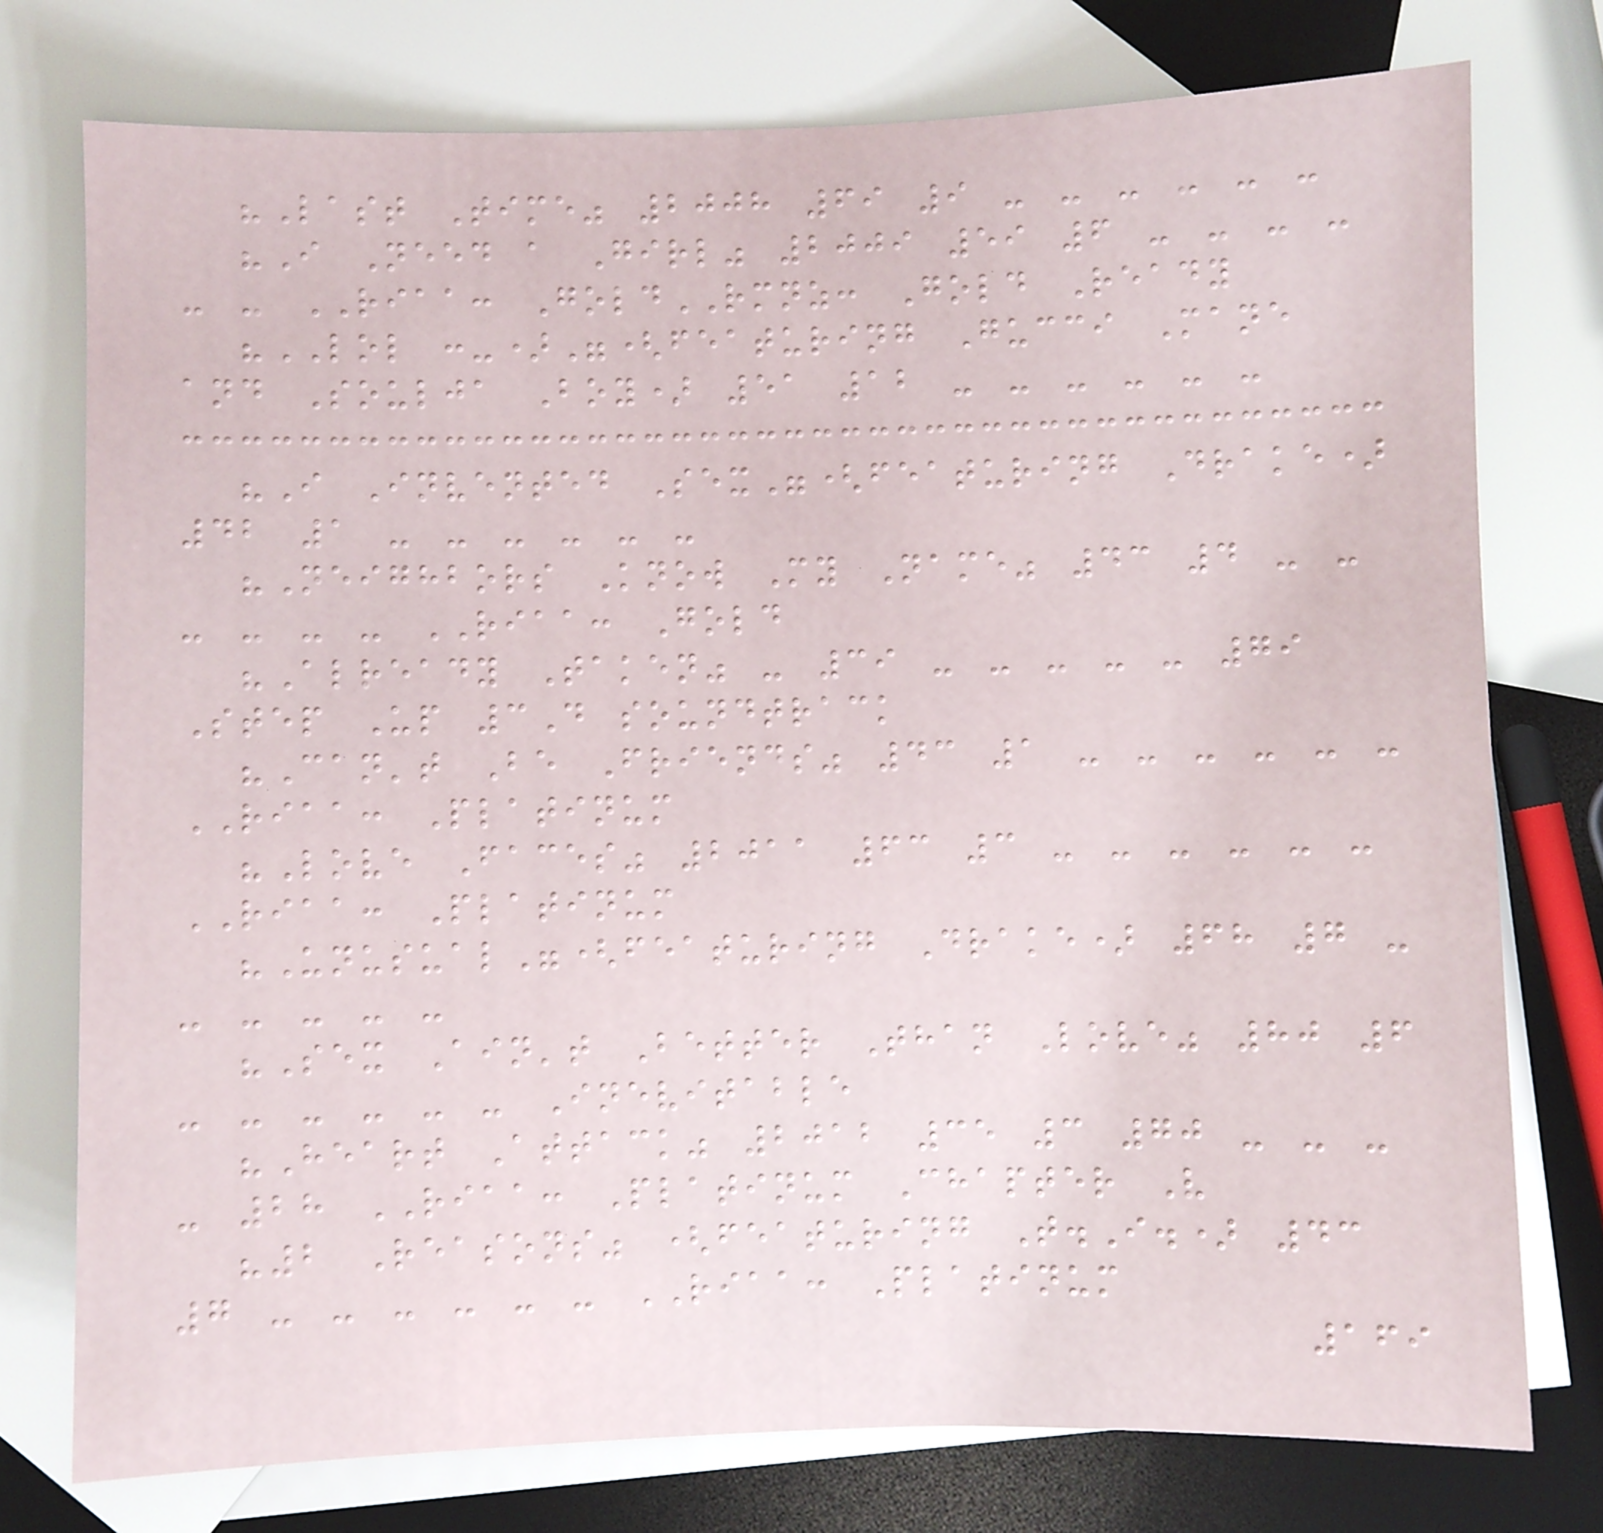"Last Time" 2008 69 9 - - - - - -
"I Need a Girl" 2009 59 6 - - - -
- - RIAA: GoldRMNZ: Gold Ready
"LOL :-)"(featuring Gucci Mane
and Soulja Boy) 51 12 - - - - - -
"I Invented Sex"(featuring Drake)
42 1 - - - - - -
"Neighbors Know My Name" 43 4 - -
- - - - RIAA: Gold
"Already Taken" - 39 - - - - - 79
Step Up 3D soundtrack
"Can't Be Friends" 43 1 - - - - - -
RIAA: Platinum
"Love Faces" 2011 63 3 - - - - - -
RIAA: Platinum
"Unusual"(featuring Drake) 68 7 -
- - - - -
"Sex Ain't Better Than Love" 80 6
- - - - - - Inevitable
"Heart Attack" 2012 35 3 70 - - -
- 28 RIAA: Platinum Chapter V
"2 Reasons" (featuring T.I.) 43
7 - - - - - - RIAA: Platinum
169
